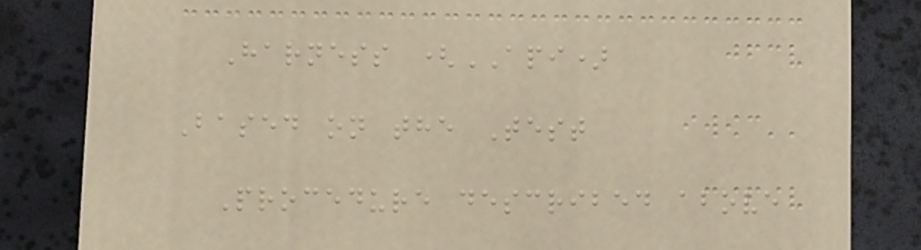Harness (API)
Based on the Test
Procedure described above
